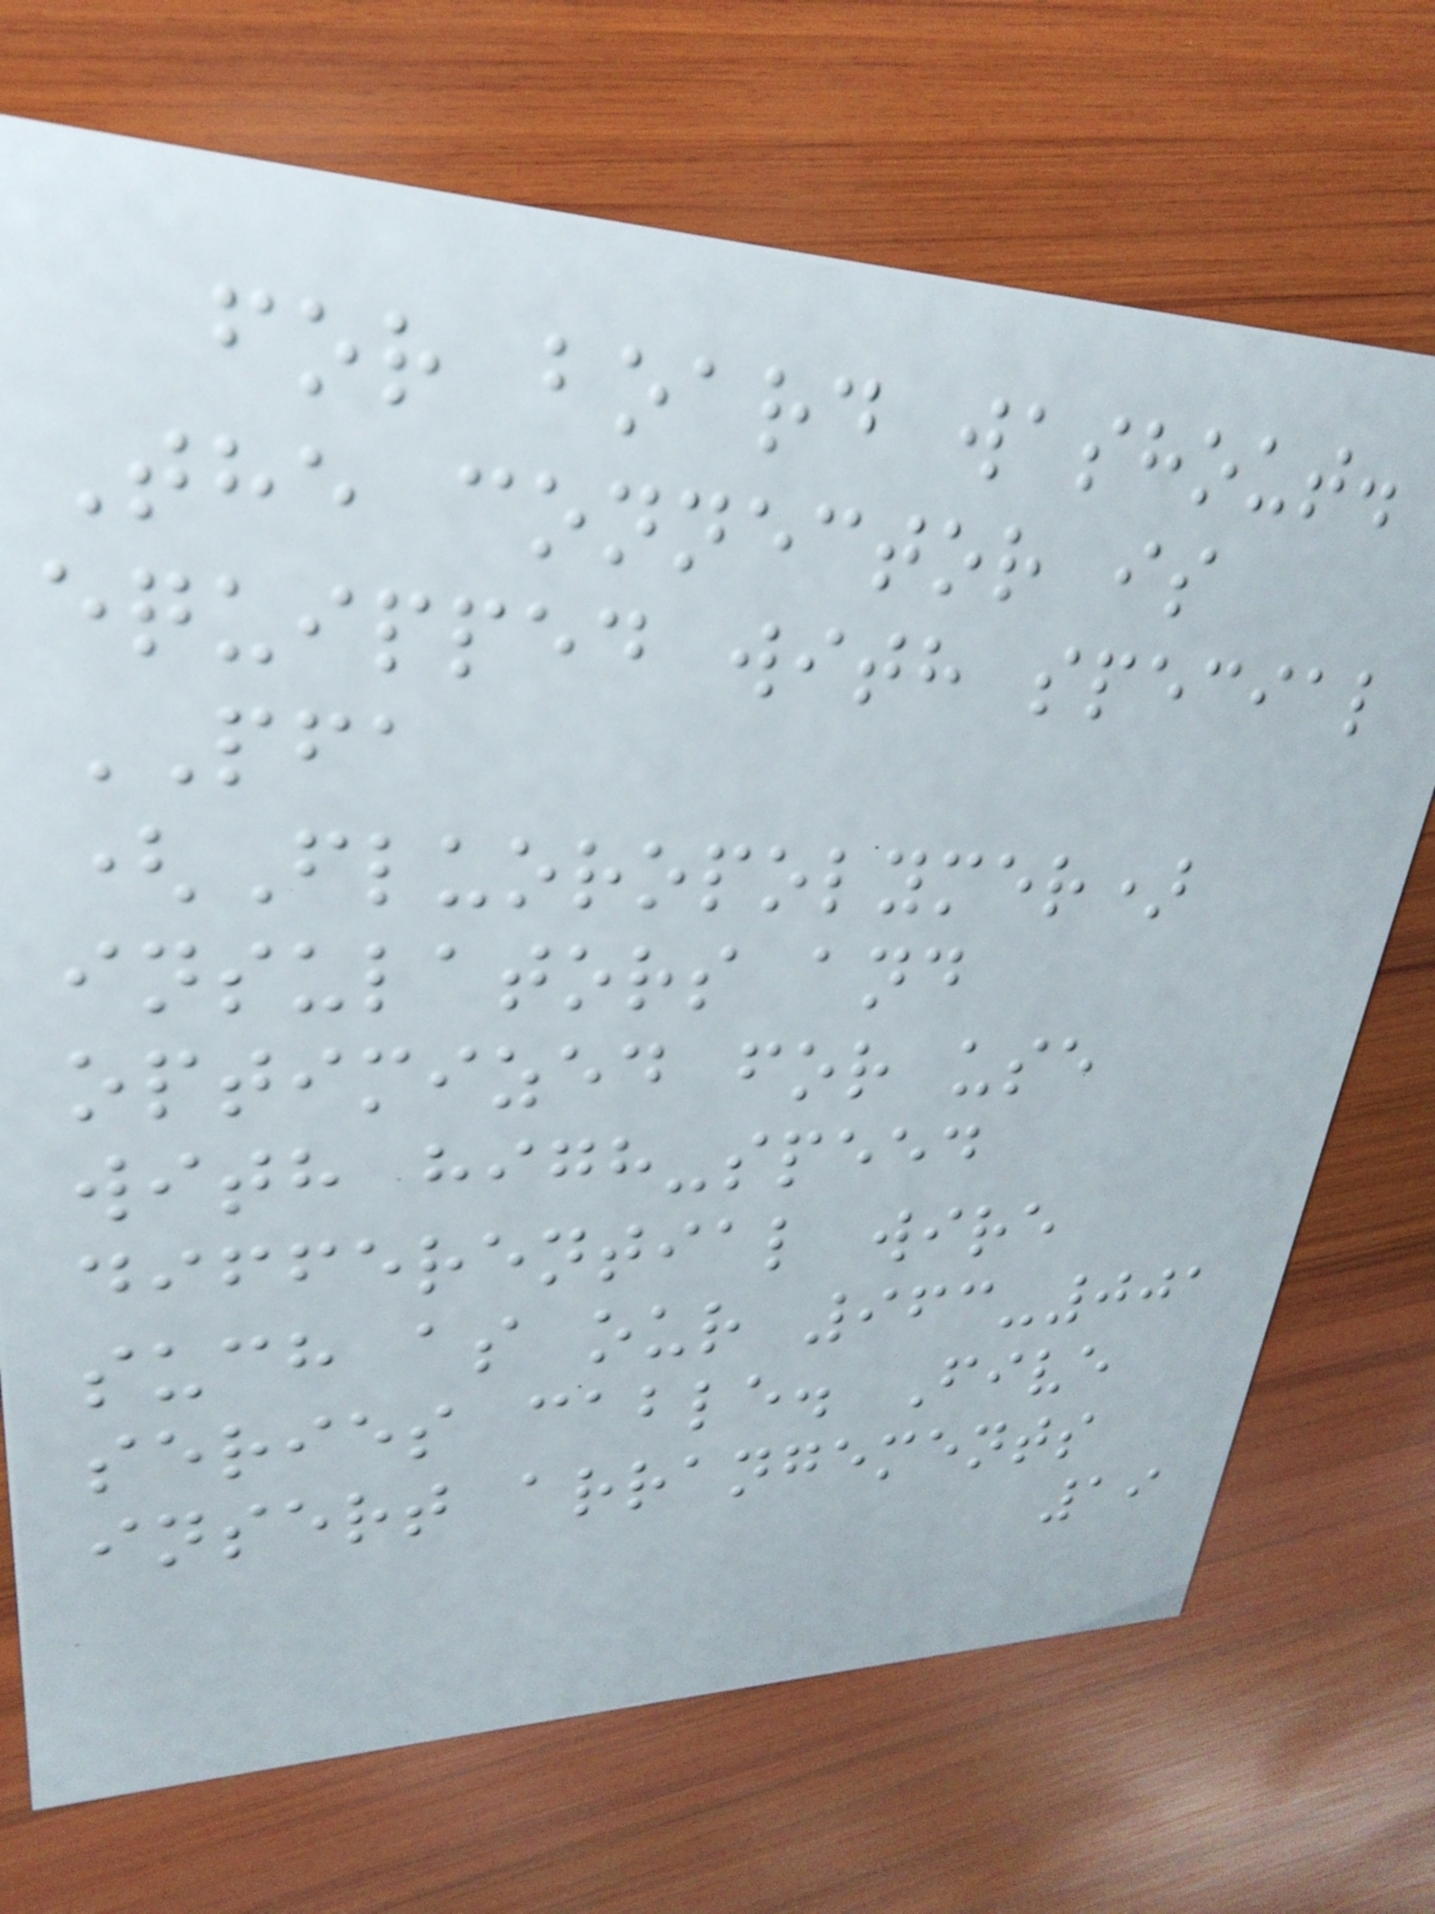for board washout.
The connector is
equipped with special
PFA
(Fluoropolymer)
insulators and
optimized for use
with high-speed
differential wire
such as our 963-001
series cable. Five
insert arrangements
19
